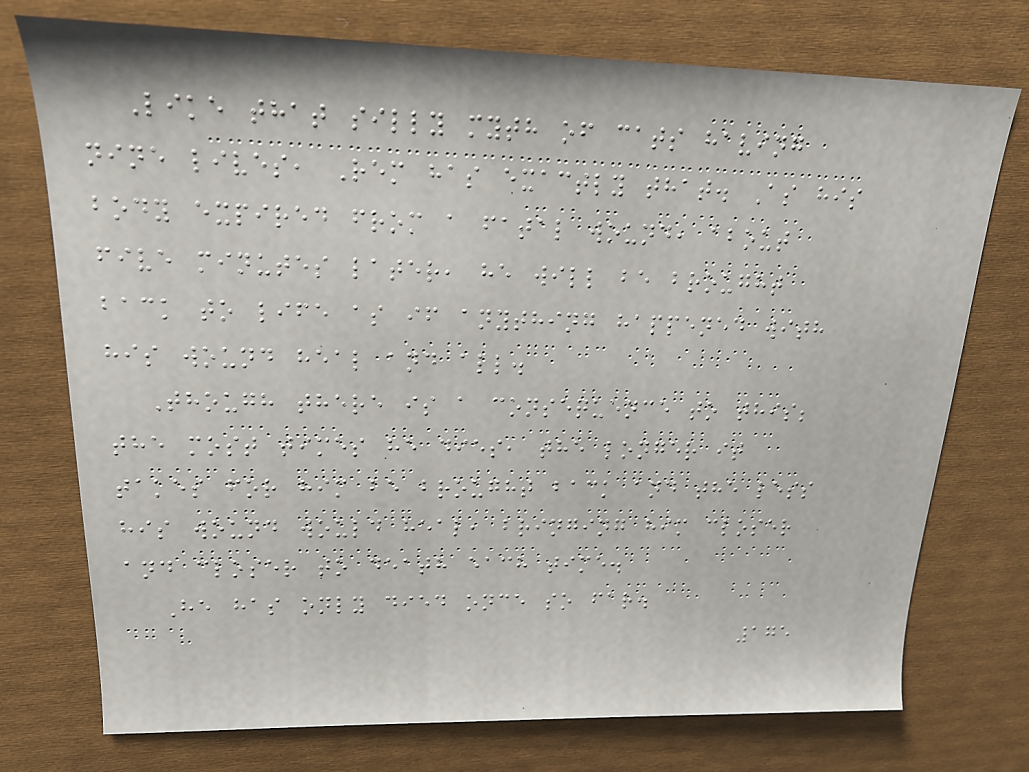Like that silly myth of cats having
nine lives, Rem has exactly that. As his
body expired from a fatal wound, about
five minutes later, he will be brought
back to life as if anything happened with
his wound heal and all.
Though there is a consequence to this;
the most times he dies, the longer it
takes for him be brought back and the less
his wound would heal, bringing him closer
and closer to death each time.
He has only died once so far.
175
